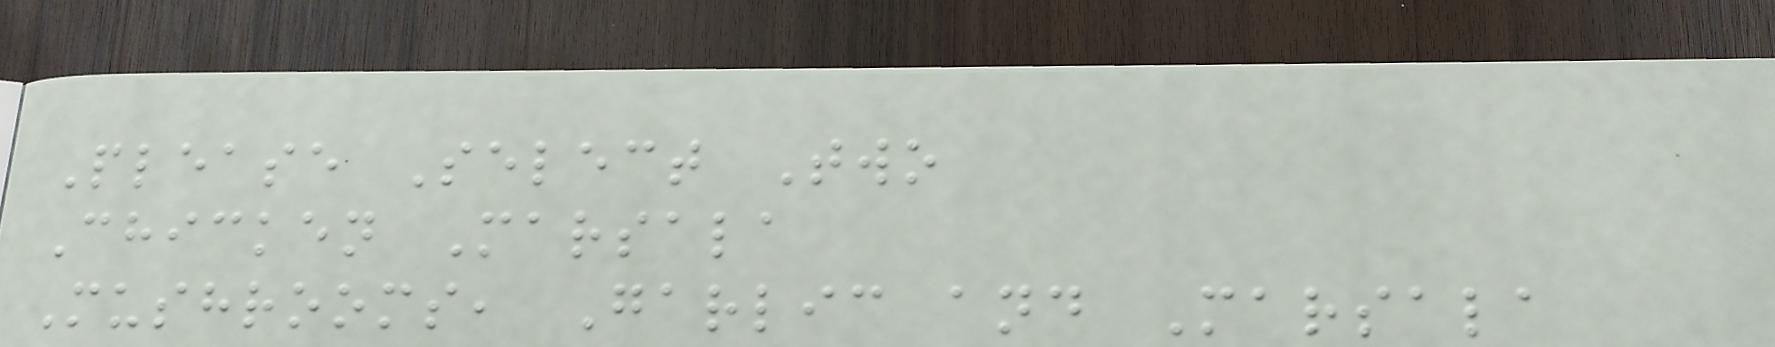Please Select Two
Chicken Marsala
Mushrooms, Garlic and Marsala
